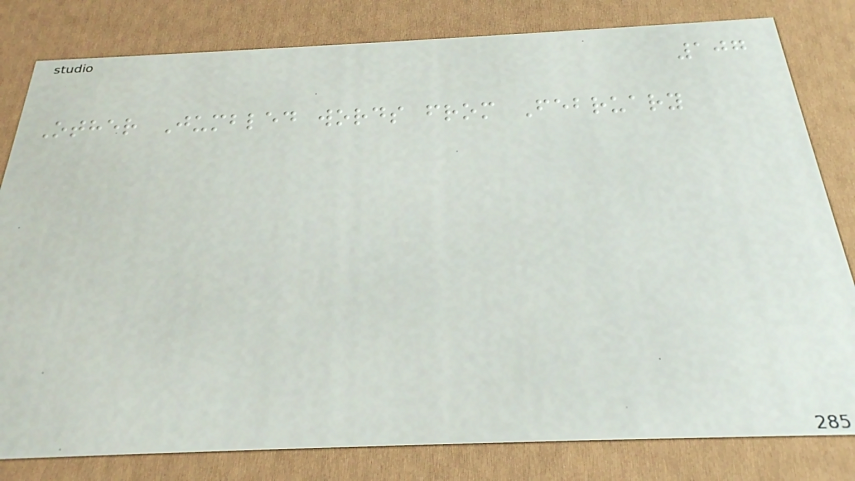107
Other Jumbled words from February
